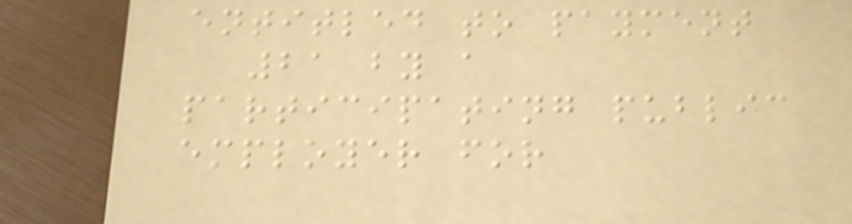entitled to payment
21 by a
participating public
employer for
